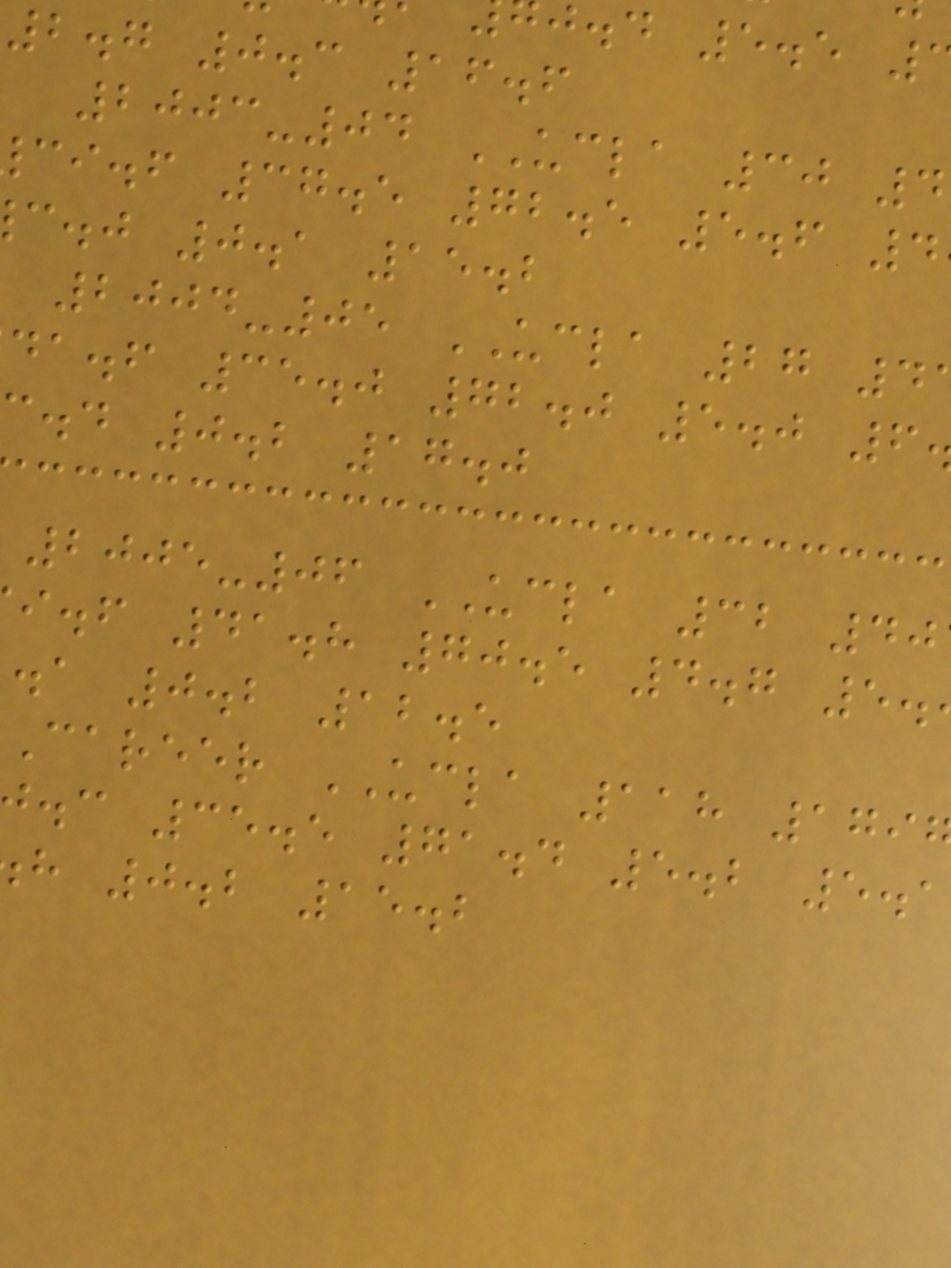j.d 5.5
2.7 0.3 16.6
2003-04 UCLA 30 4
ci.f 37.5 72.5 5.6 4
c.j 0.1 15.2
2004-05 UCLA 27 4
da.f 35.0 72.0 5.0 6
c.d 0.2 17.0
2005-06 UCLA 32 40
i.f 41.8 70.5 4.7 5.
.a 0.2 12.5
Career UCLA 118 179
.c 35.5 71.4 5.2 5.1
h 0.2 15.2
